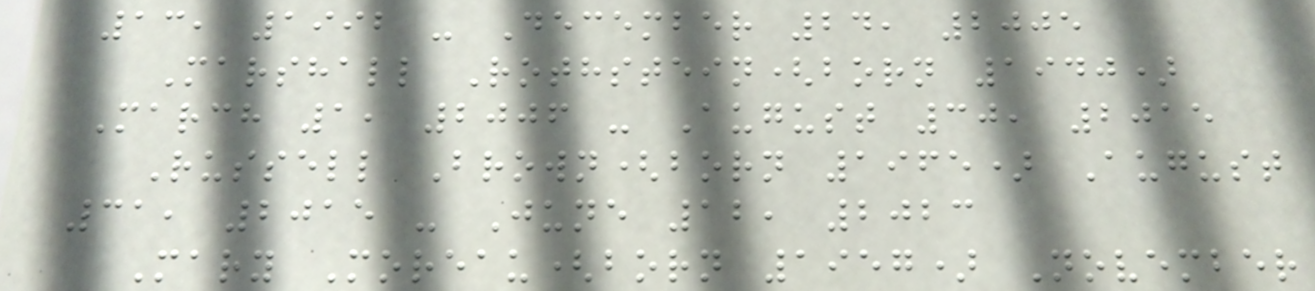13, 1992 - December 24, 2005
Marshall Rothstein(born 1940)
March 1, 2006 - August 30, 2015
Russell Brown(born 1965) August
31, 2015 - June 12, 2023
Mary Moreau(born 1957) November
